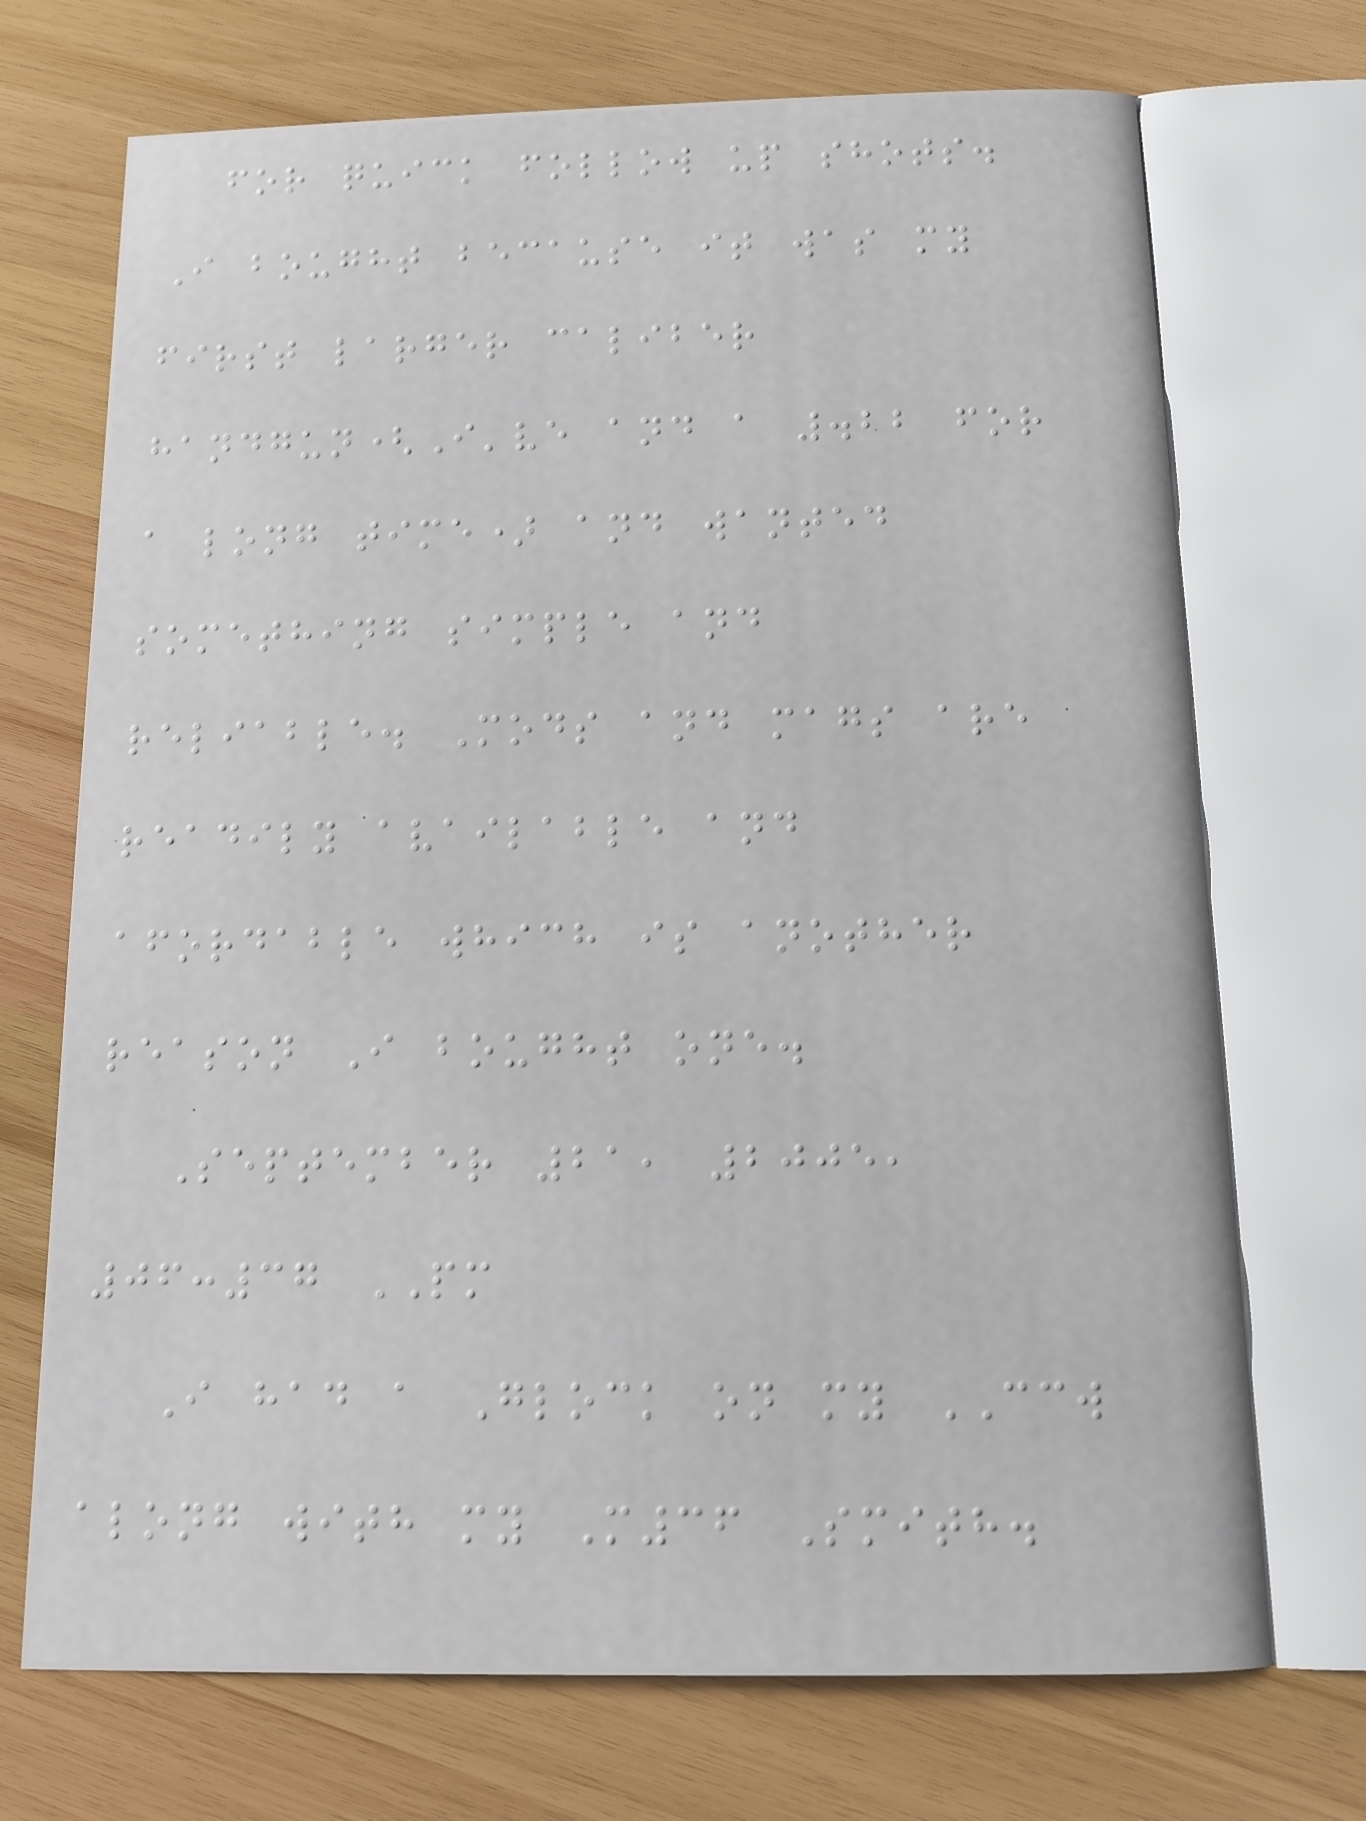for quick follow up shots.
I bought because it was my
first larger caliber
handgun(I've and a .22 for
a long time) and wanted
something simple and
reliable. Mods and mags are
readily available and
afordable which is another
reason I bought one.
September 21, 2005,
06:37 PM
I had a Glock on my CCW
along with my M36 Smith.
